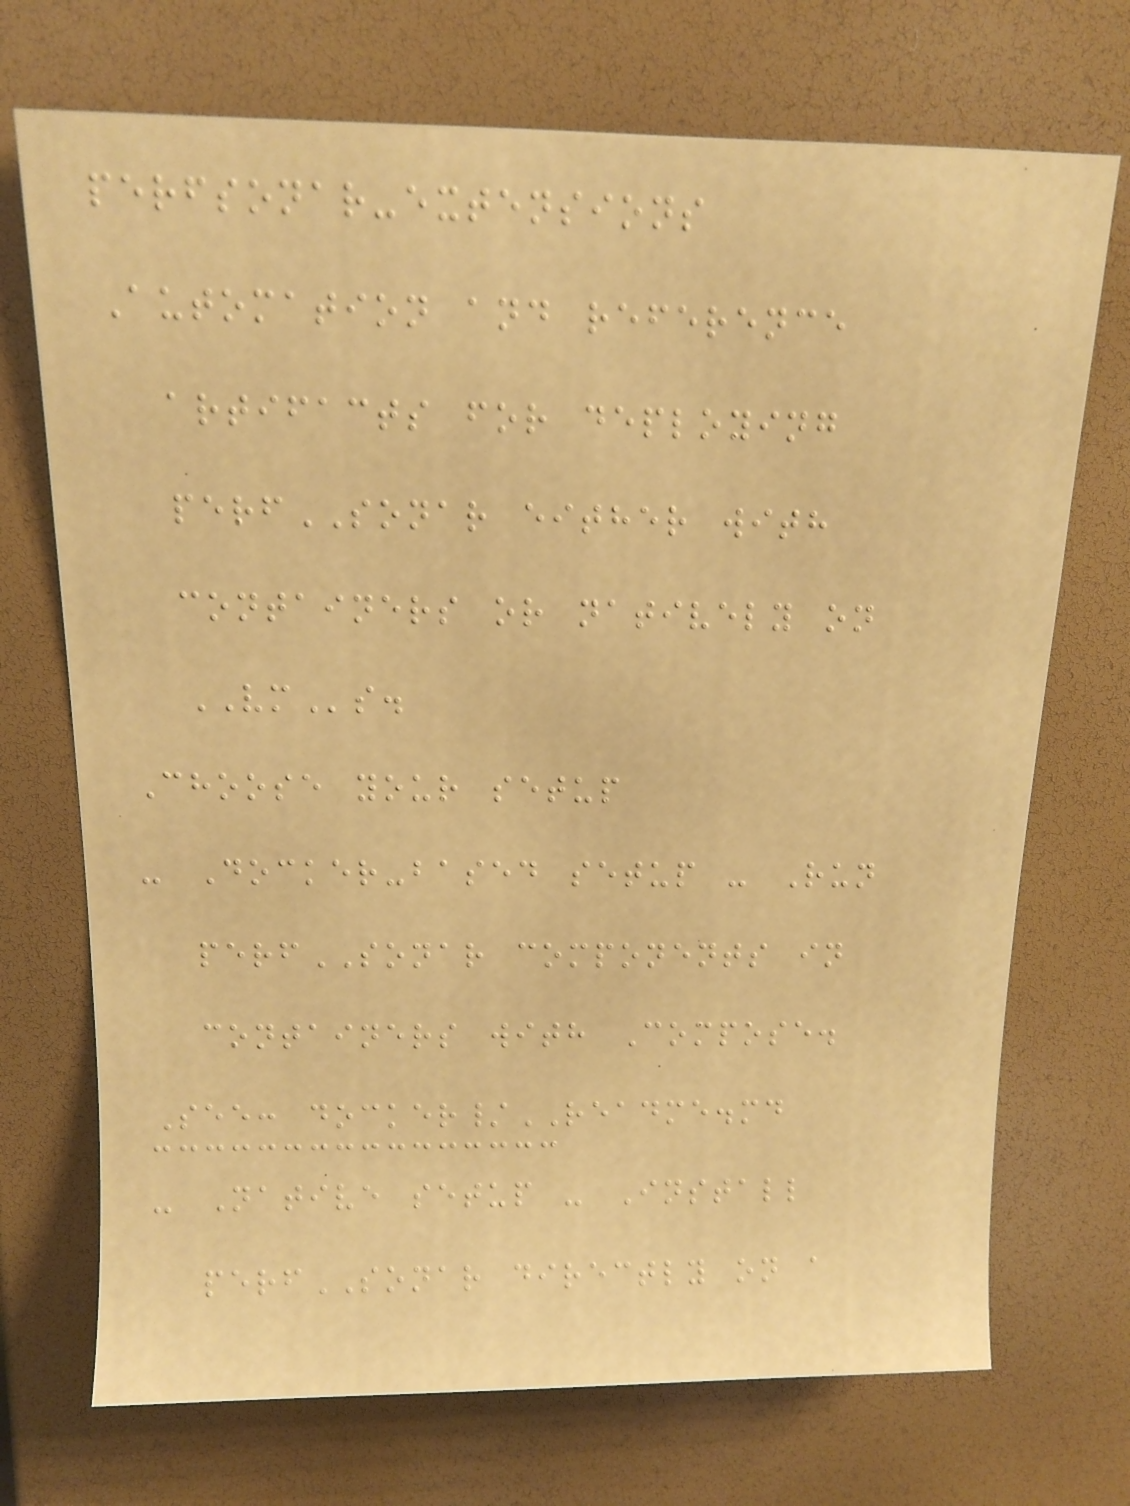perfsonar-extensions
Automation and reference
artifacts for deploying
perfSONAR either with
containers or natively on
VMs.
Choose your setup
- Docker-based setup - Run
perfSONAR components in
containers with Compose.
See: docker/README.md
- Native setup - Install
perfSONAR directly on a
